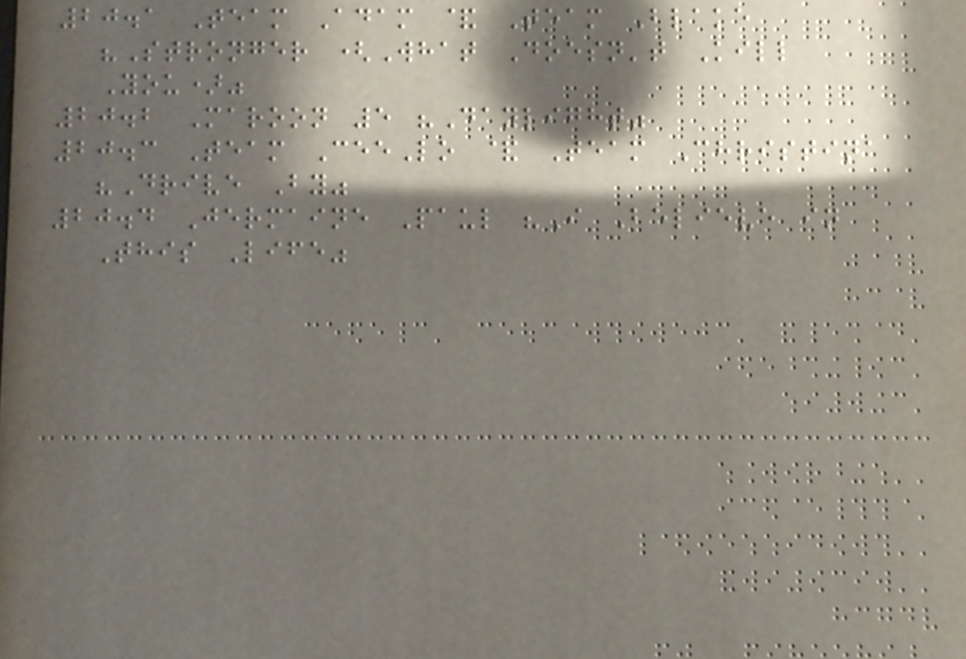20.1 Team Adam & Team Blake
"Stronger (What Doesn't Kill
You)"
20.2 Maroon 5 "Daylight"
20.3 Team CeeLo & Team Christina
"Drive By"
20.4 Jermaine Paul "I Believe in
This Life"
